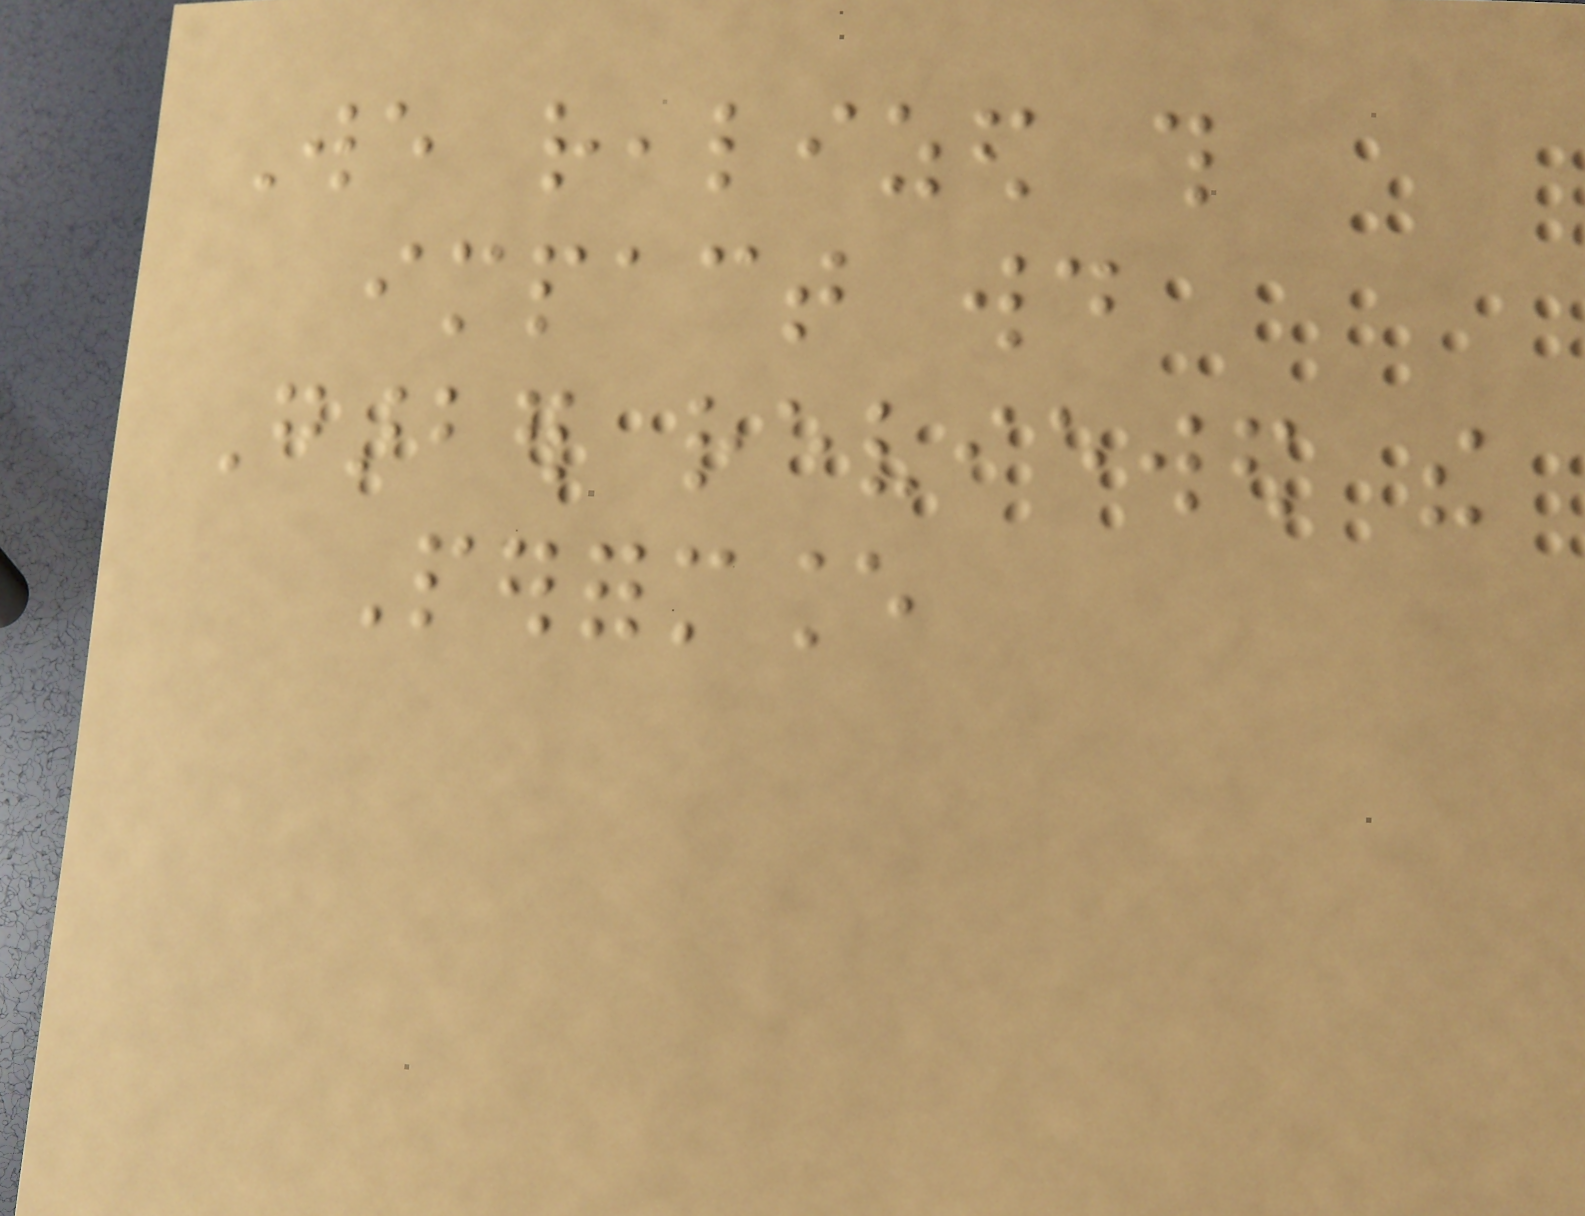We realized this
impact would
Garber reviewed the
Performance
